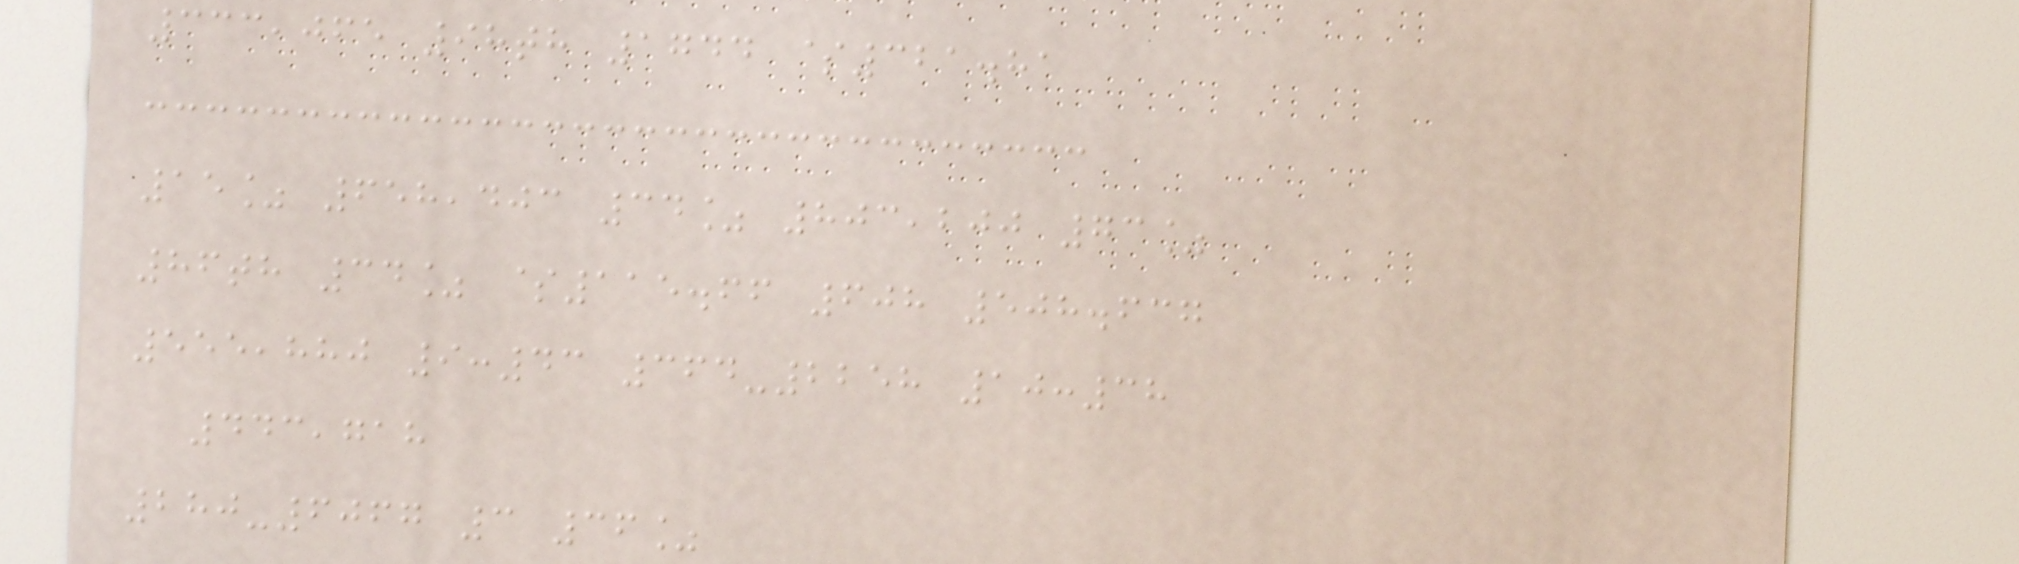333,065 98th 1744 $321.81
15% 658,403 34% 803,200 73%
86th 34% $115.66 608 508.637
555,880 9:43 364-2258 10:38
443,718
280-6067 3 36%
